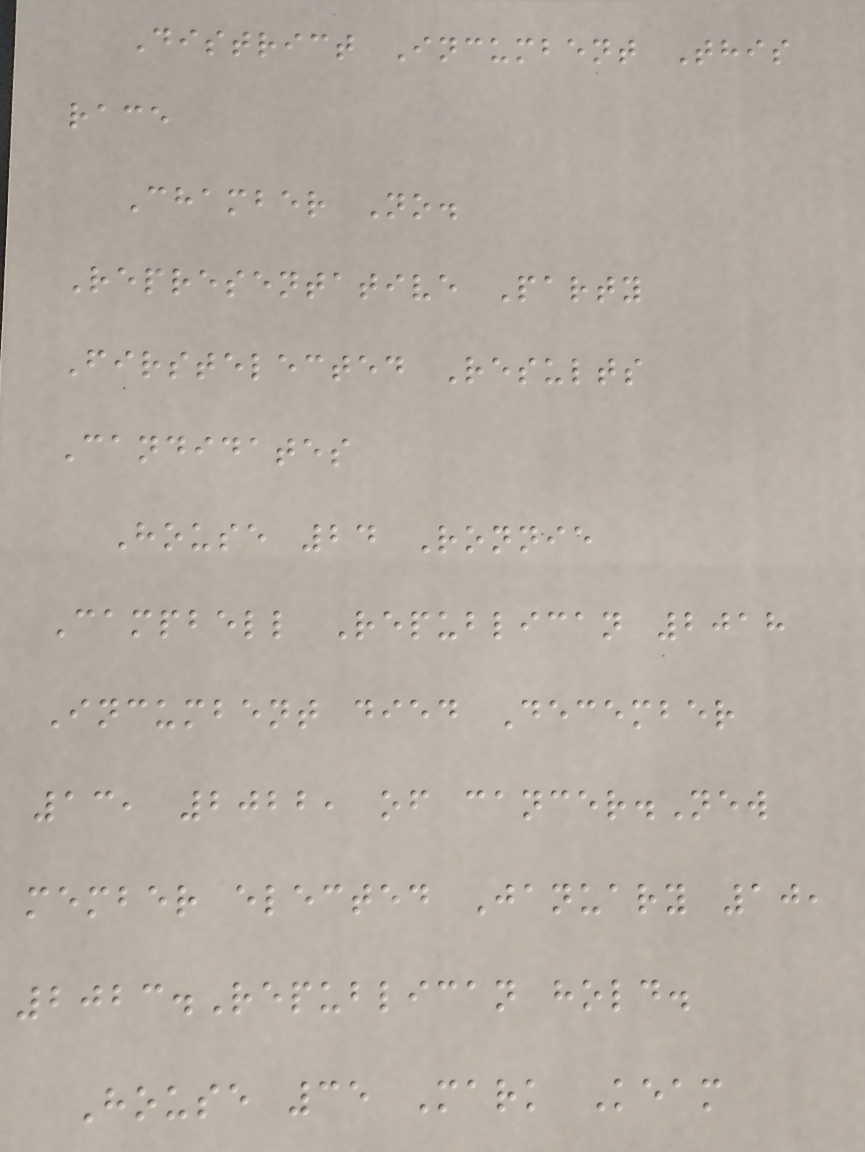District Incumbent This
race
Chamber No.
Representative Party
Firstelected Results
Candidates
House 24 Ronnie
Campbell Republican 2018
Incumbent died December
13, 2022, of cancer.New
member elected January 10,
2023.Republican hold.
House 35 Mark Keam
